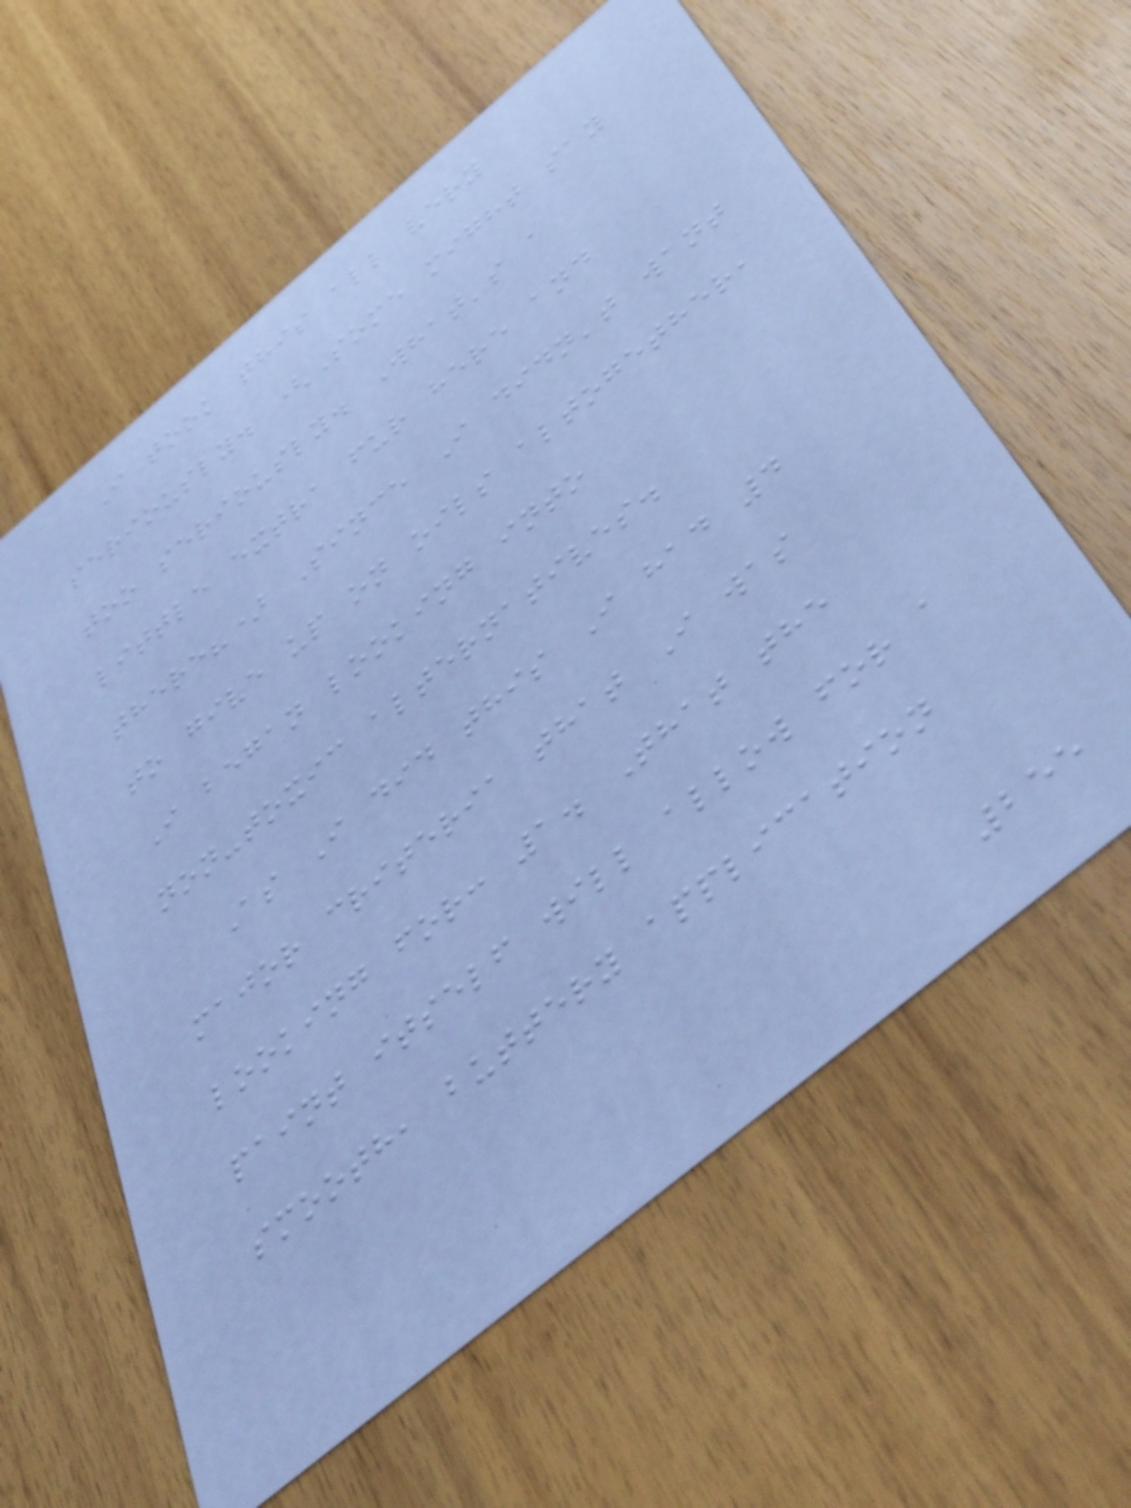I took this all very
seriously. (Some might say
too seriously. What's a
little extra fur here and
there?) Since I didn't want
to give up on oils altogether,
I began looking into
non-toxic alternatives.
As I did this I had 4
major criteria that I was
looking for: 1. That the
paint itself will allow for a
smooth, buttery application
255
